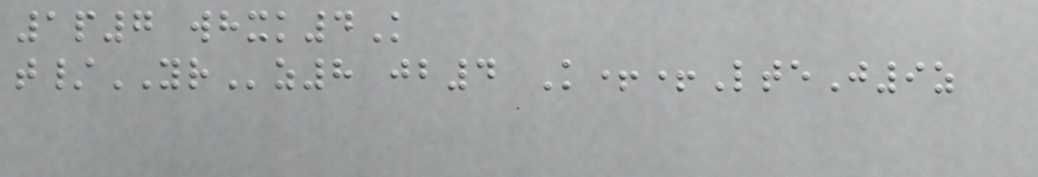1p7 whxk4K
t/YRz8 jb4 K++LteJ9z
